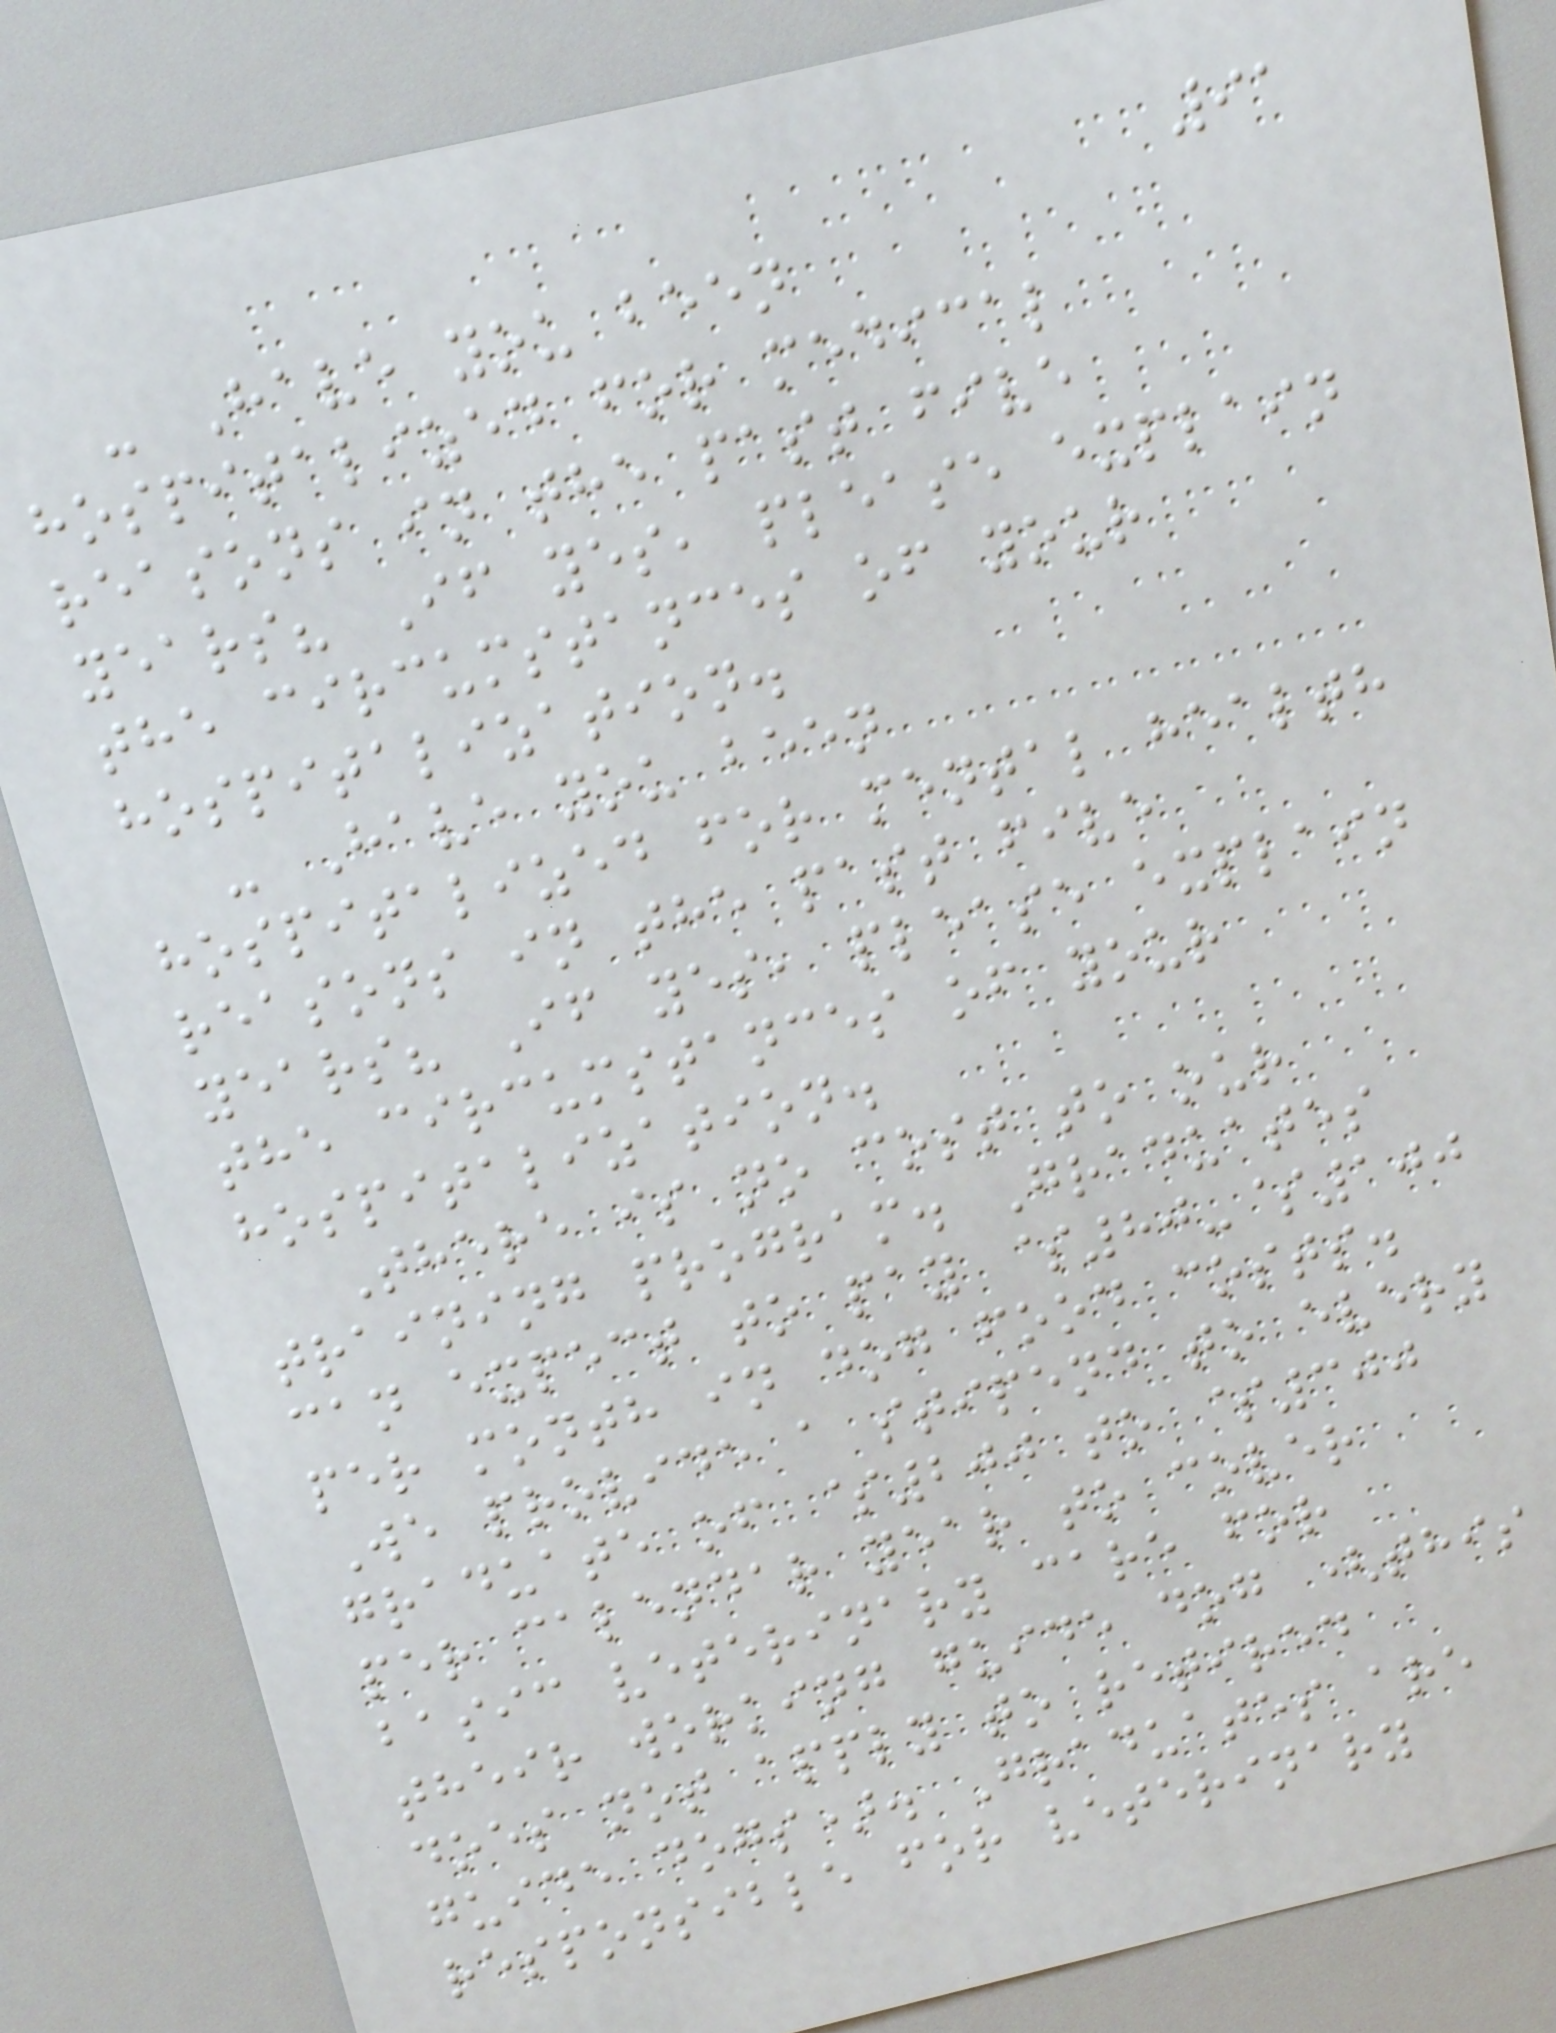91
- Have you been
hospitalized for medical
reasons in the past five
years? If yes, please explain
the circumstances of your
hospitalization.
- Have you been
hospitalized for mental health
reasons in the past five
years? If yes, please explain
the circumstances of your
hospitalization.
There is no cost to our
training program. Graduates
can expect to pay $80-$100
per month in dog food costs.
We provide a stipend to every
graduate of $200 to $300
per calendar year to cover
basic veterinary care for
their working guide dog (this
does not apply to retired
guide dogs). Graduates are
responsible for veterinary
